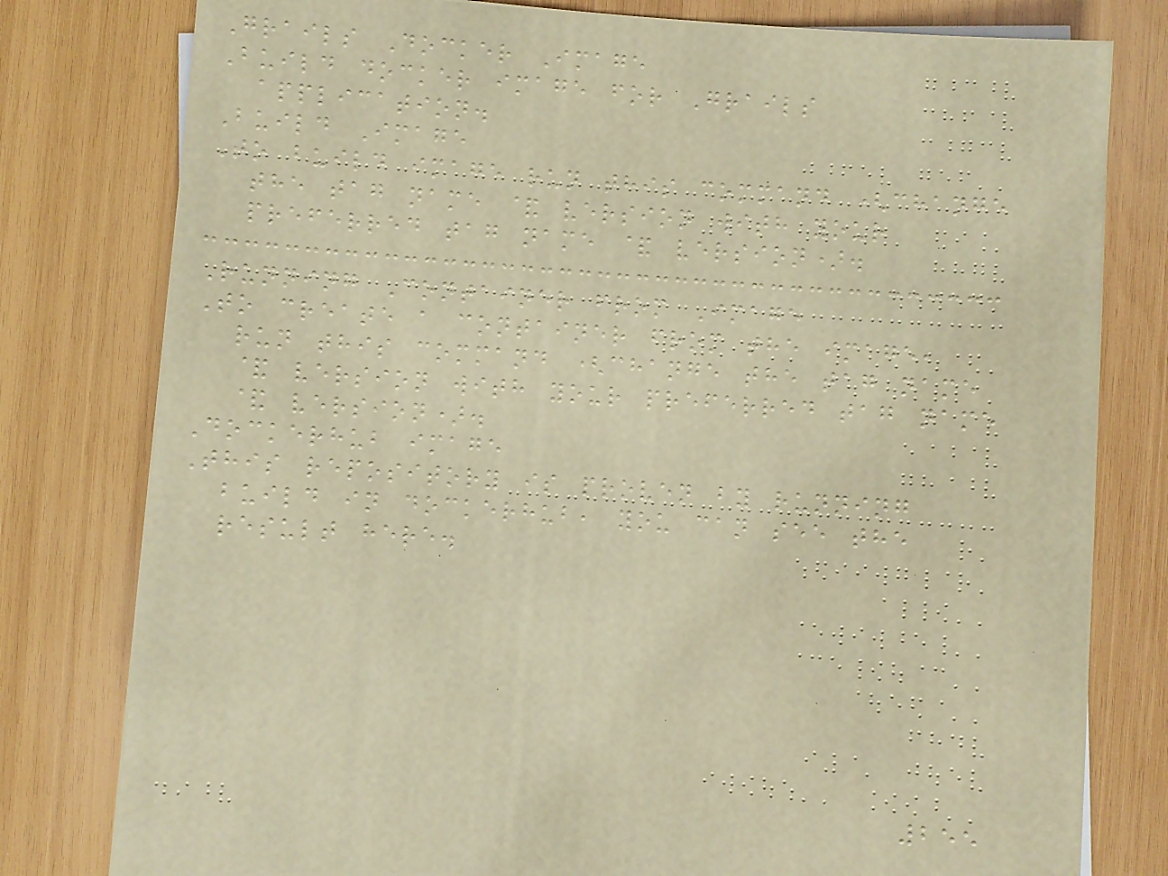Grails Docker Image
Build docker image for Grails
application.
Build Image
To build image run this command (change
the tag name & version with your
preferred tag name & version).
Running Container from Image
To create a container from the image,
run this command (change the tag name
& version with your preferred tag name
& version).
Dockerhub image
This repository is proven by running
build in dockerhub, you can see the
result here.
255
